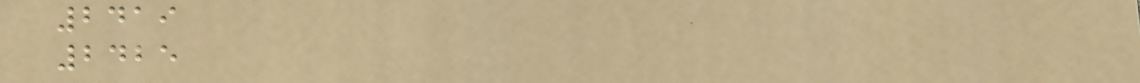2419
2425
